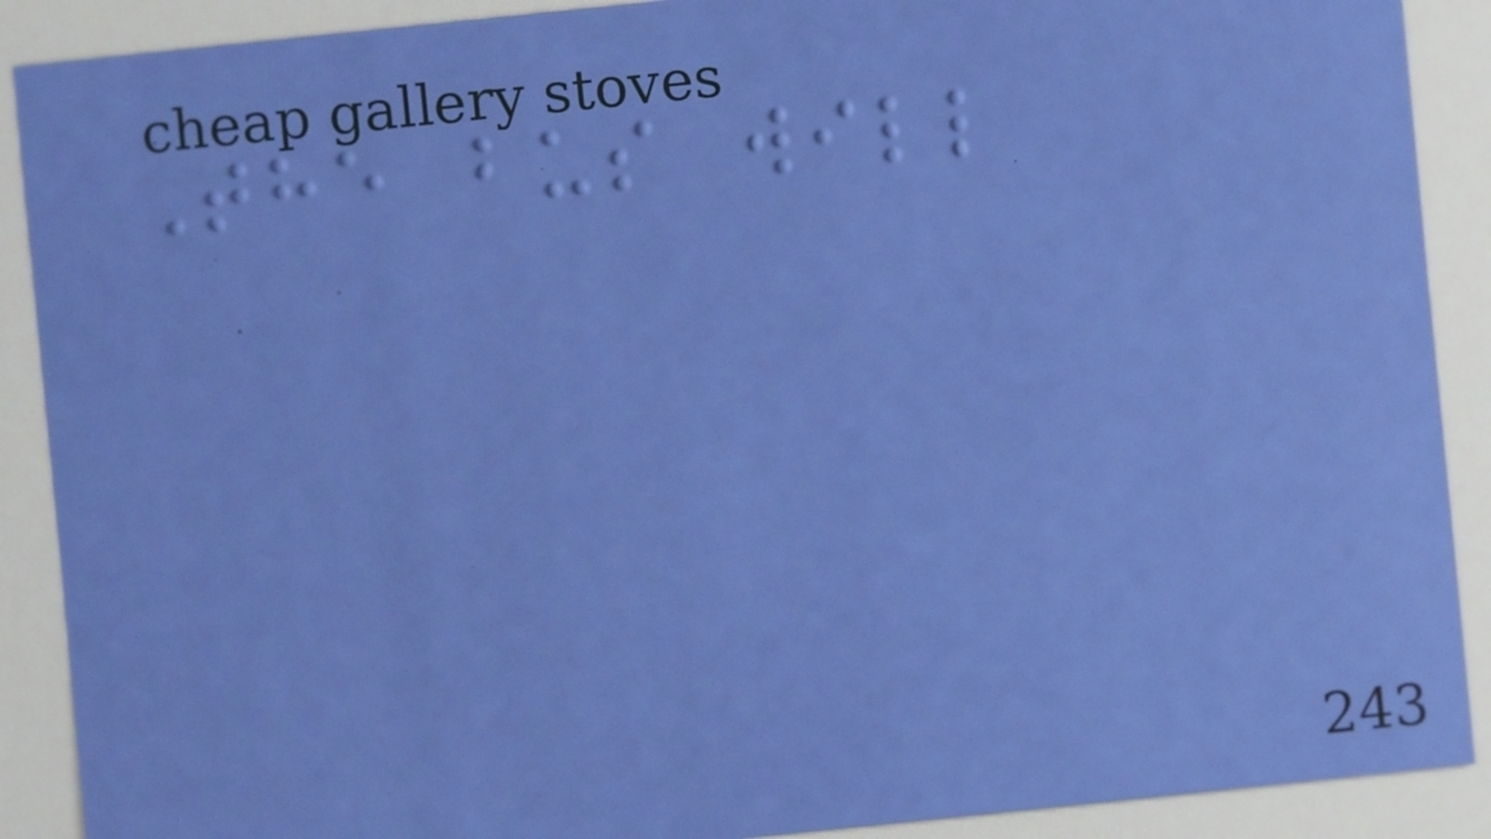The bus will
